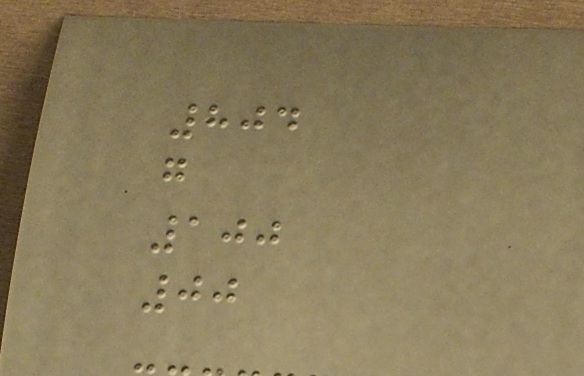804
g
100
00
